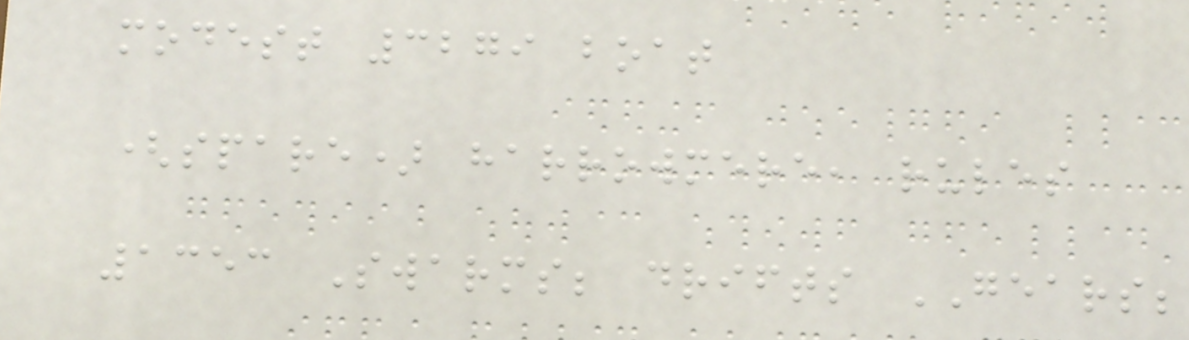modest 3279 boat
(spare) harrowmere, rules
1353 Swarms; drifts GEARS;
